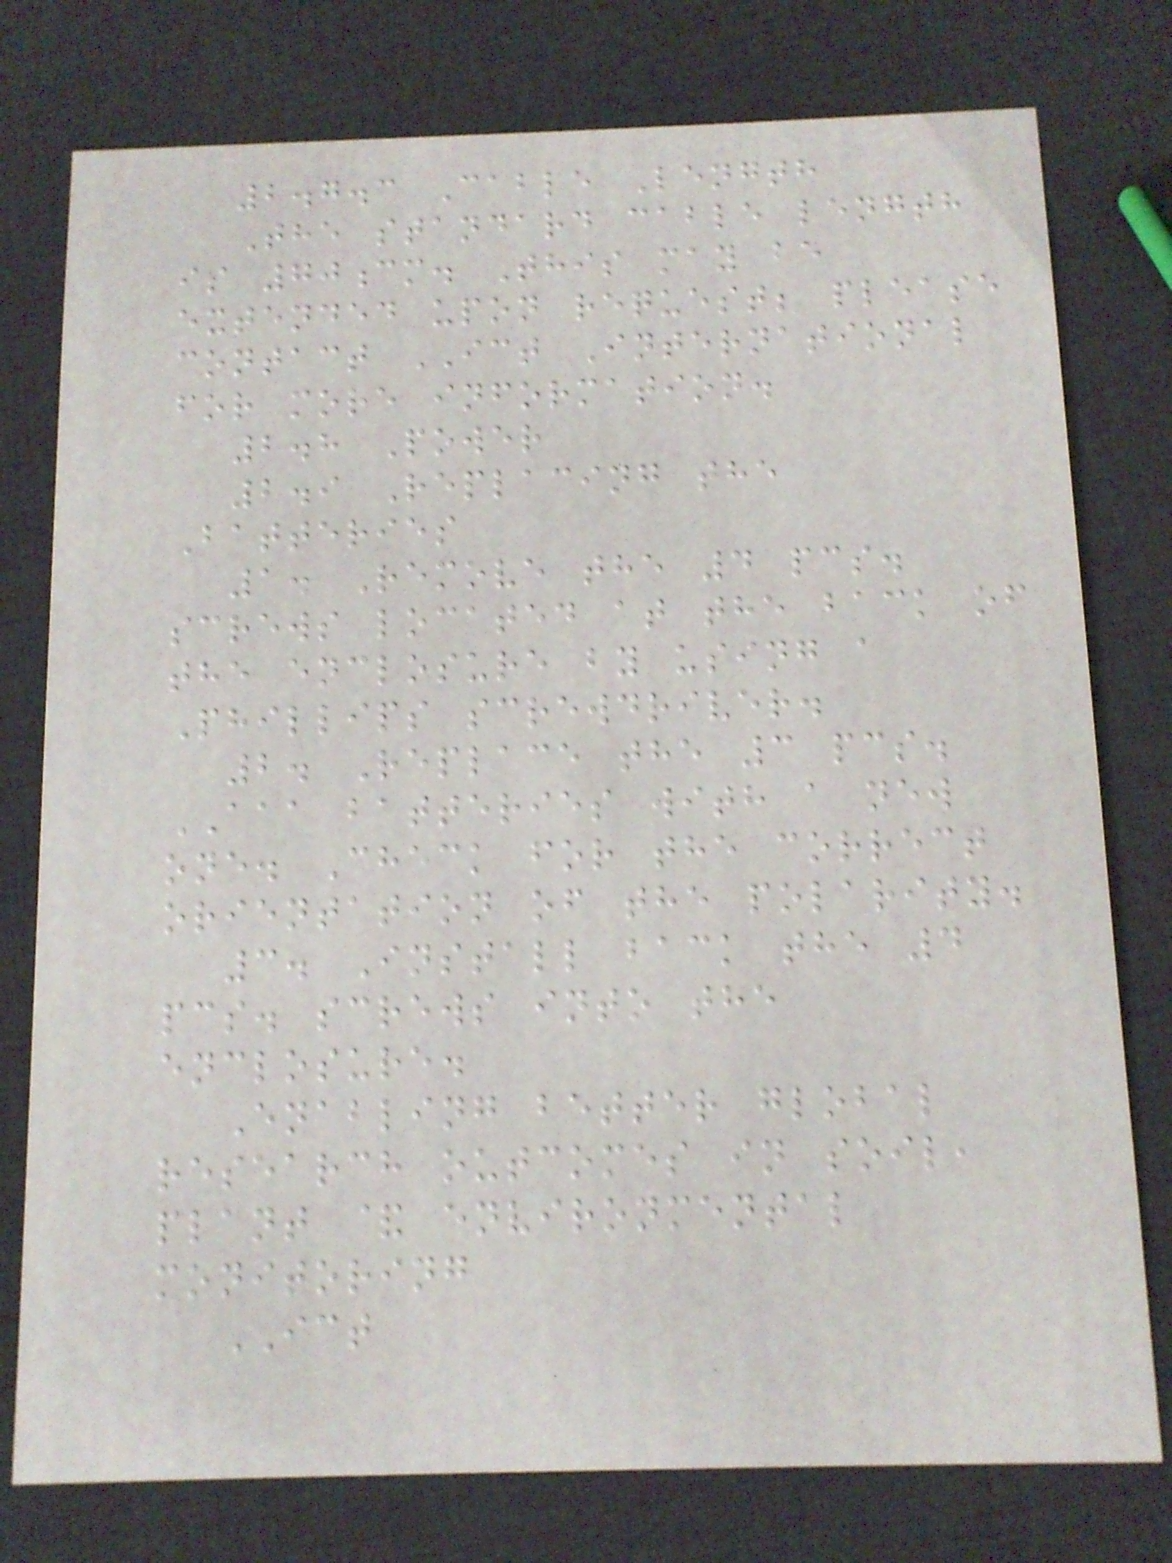2.7.3 Cable Length
The standard cable length
is 70cm. This may be
extended upon request; please
contact ICT International
for more information.
2.8 Power
2.9 Replacing the
Batteries
1. Remove the 4 pcs.
screws located at the back of
the enclosure by using a
Phillips screwdriver.
2. Replace the 3 pcs.
AAA batteries with a new
one. Check for the correct
orientation of the polarity.
3. Install back the 4
pcs. screws into the
enclosure.
Enabling better global
research outcomes in soil,
plant & environmental
monitoring
ICT
